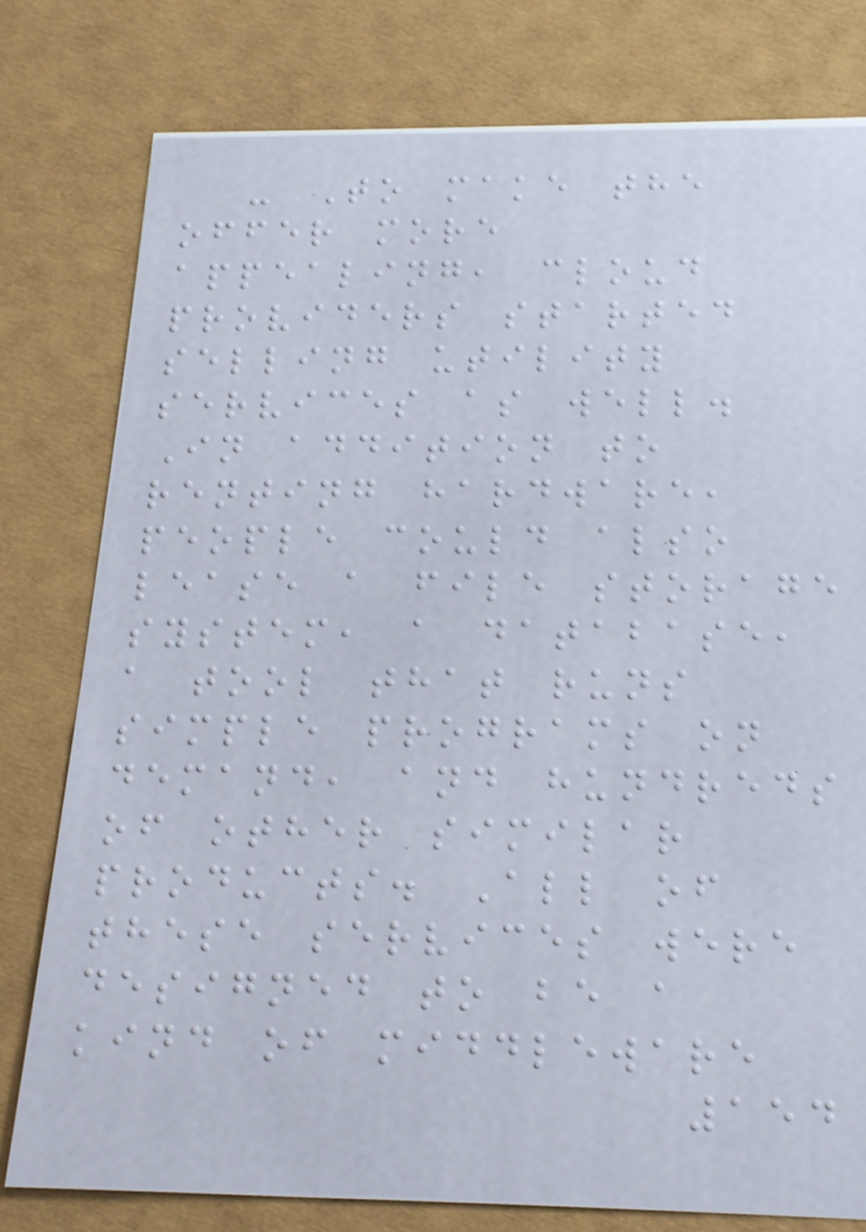- To make the
offer more
appealing, cloud
providers started
selling utility
services as well.
In addition to
renting hardware,
people could also
lease a file storage
system, a database,
a tool that runs
simple programs on
demand, and hundreds
of other similar
products. All of
these services were
designed to be a
kind of middleware
154
